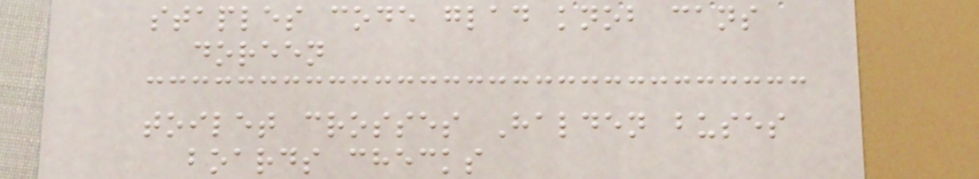staples code glad knob cans
doreen
toilet crosses Halden buses
boards checks
